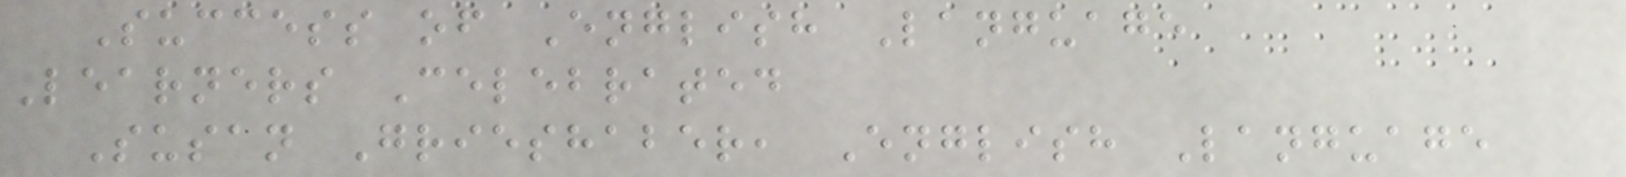Success of English Language
Learners Celebrated
Susan Grieshaber, English Language
